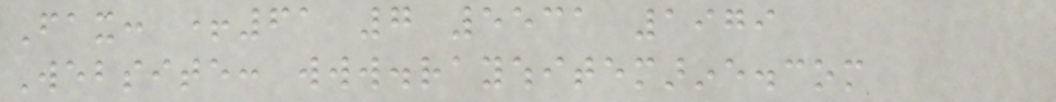Fax: +61 7 5531 1979
Website: www.raywhitemarine.com
